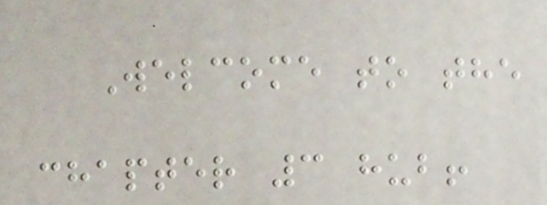Welcome to the
chapter 3 hub!
